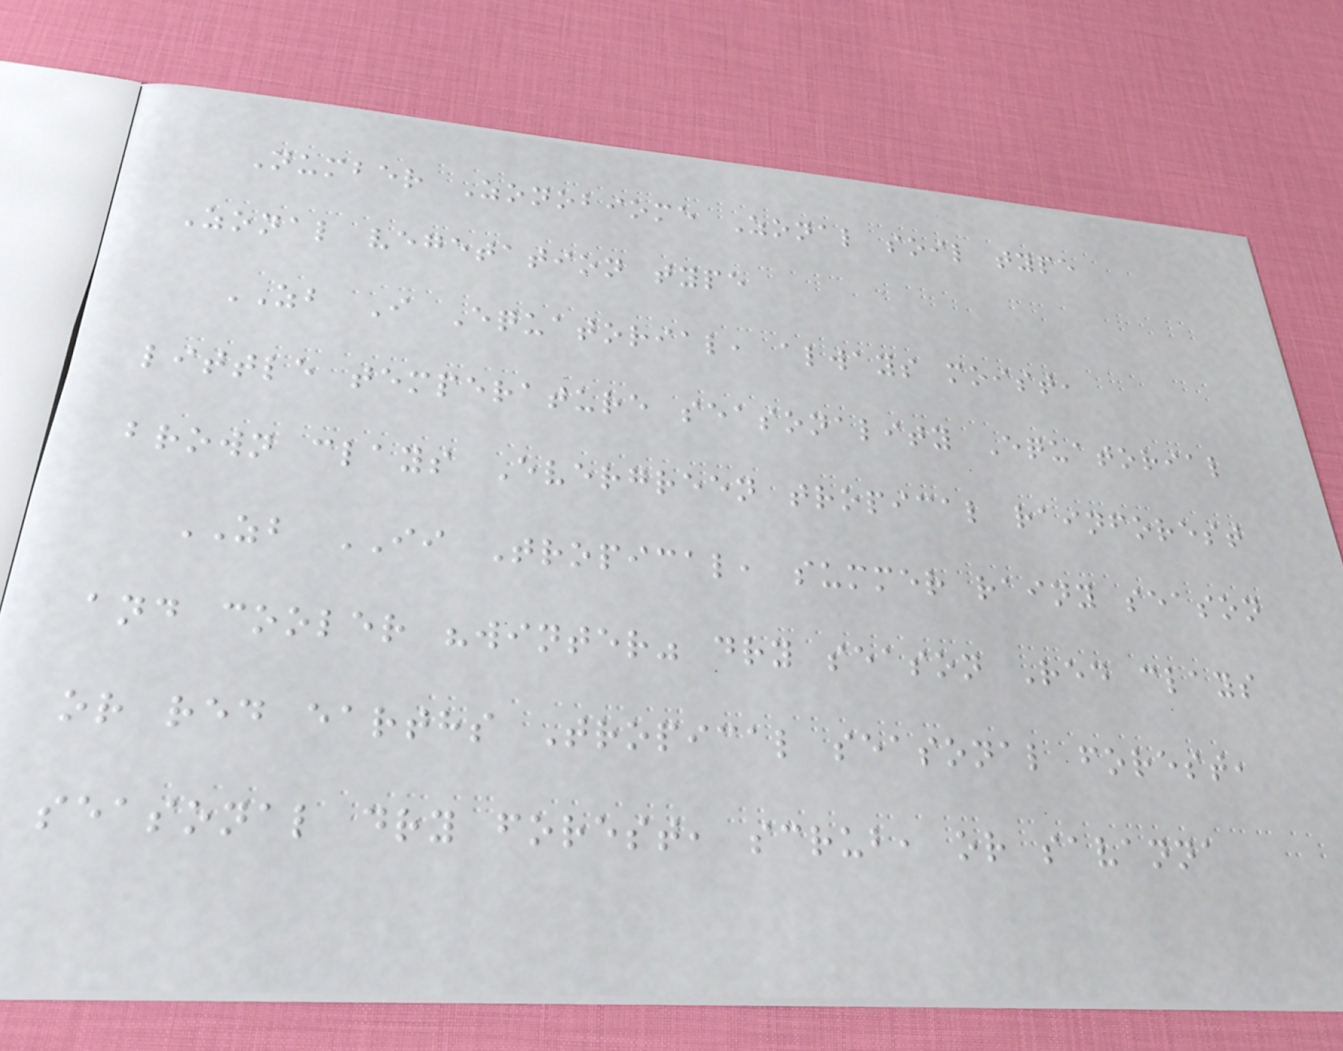Number Zonobiome Zonal soil type
Zonal vegetation type
ZB I Equatorial, always moist,
little temperature seasonality Equatorial
brown clays Evergreen tropical rainforest
ZB II Tropical, summer rainy season
and cooler "winter" dry season Red clays
or red earths Tropical seasonal forest,
seasonal dry forest, scrub, or savanna
